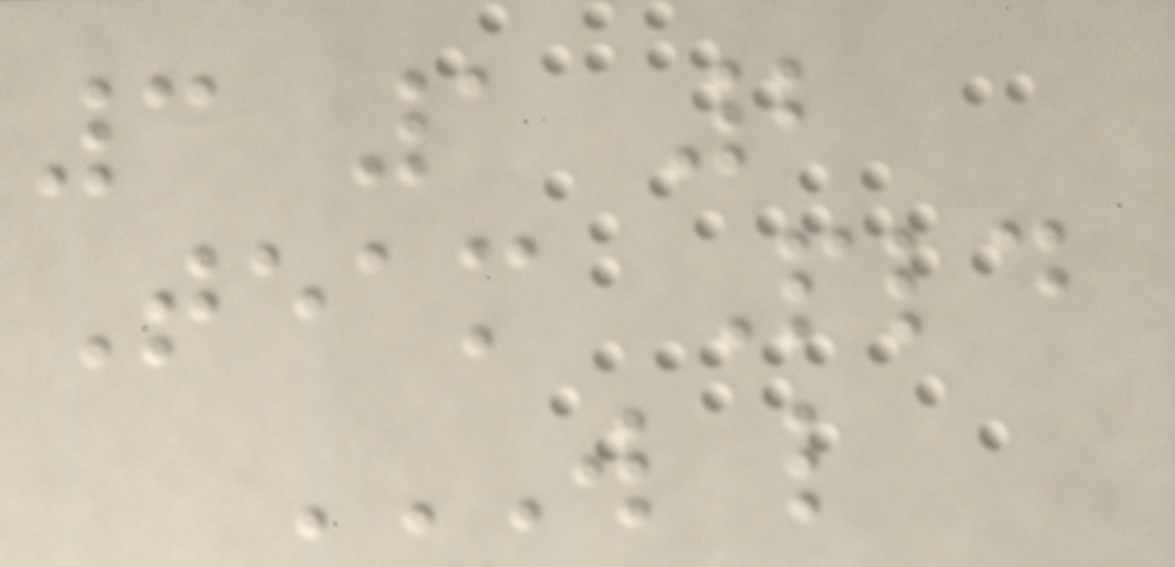3 1 2
Team Pld
W L
